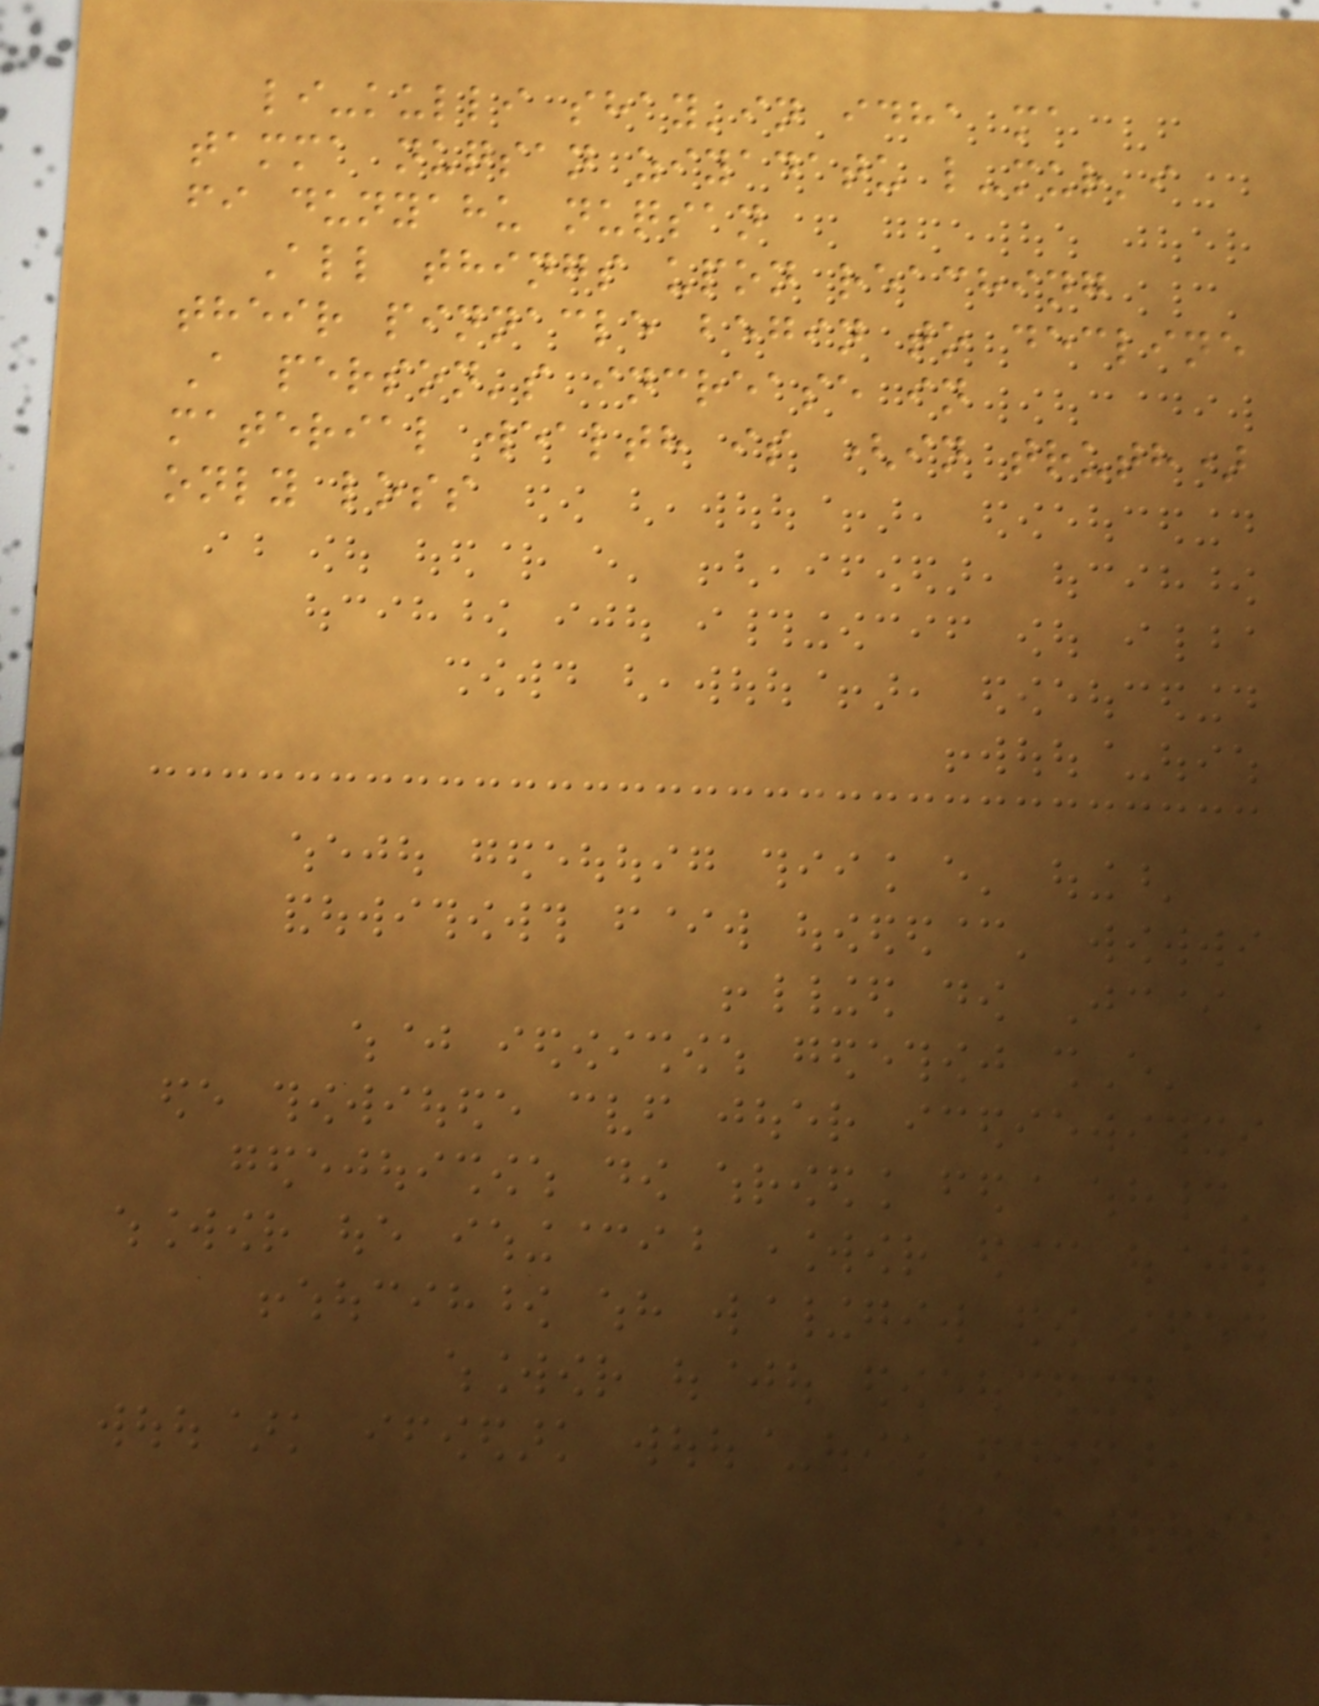li-kulli shay'in idha ma
tamma nuqsan ziyadatu l-mur'i
fi dunyahu nuqsan
All things upon reaching
their pinnacle begin to decline
A person's increase in
material wealth is (in truth)
only loss
